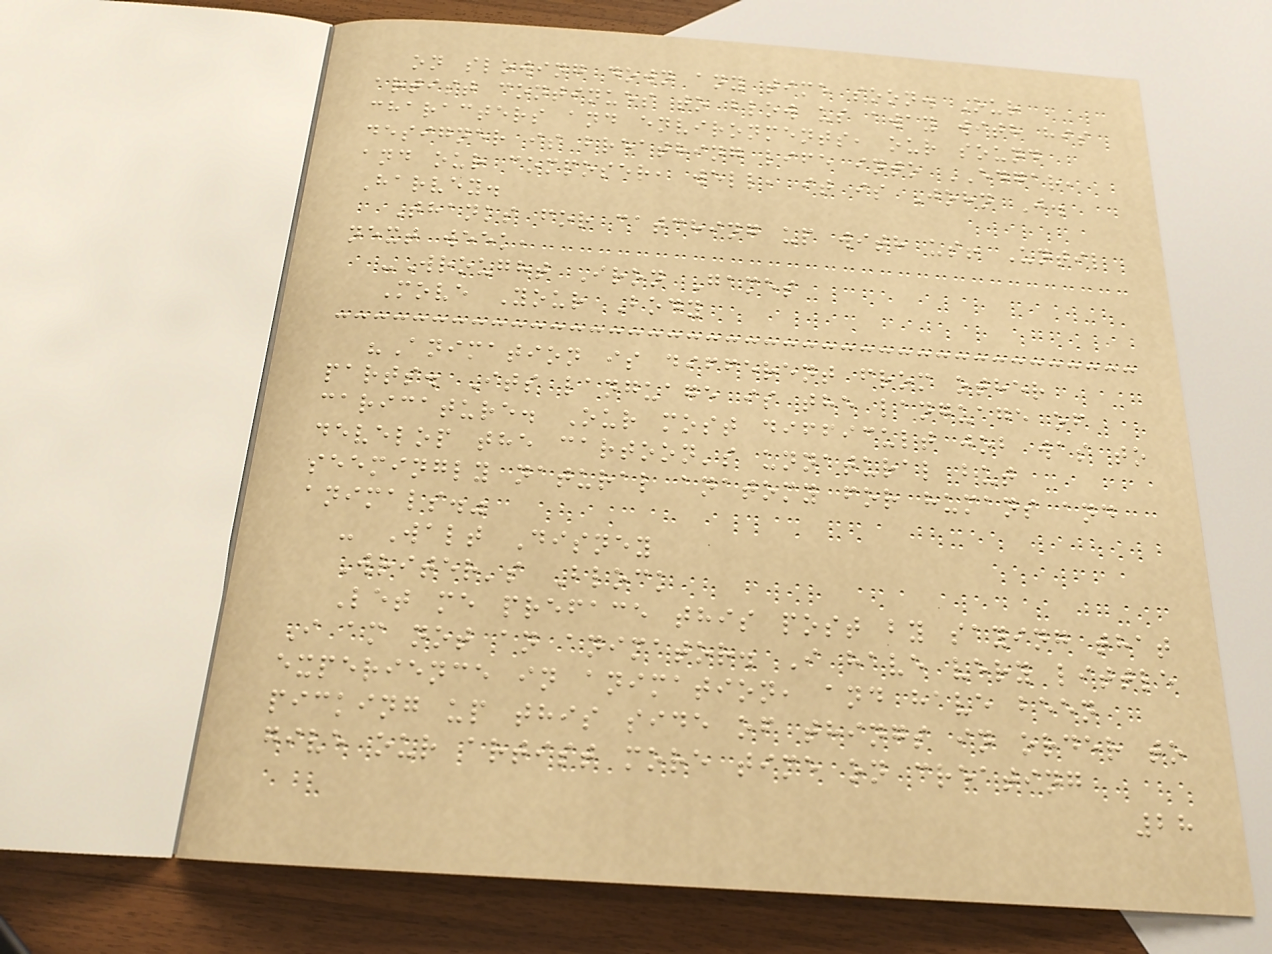on slowing down any time soon. Our
artist continues to blow us away with his
characters and environments, our sound
designer is breathing life into EDGAR,
and our composer, well, it is John J.
Harvey.
Thanks for catching up with us! Until
next week,
-Wrought Iron Games
Move Your Body
"Animation is different from other
parts. Its language is the language of
caricature. Our most difficult job was to
develop the cartoon's unnatural but
seemingly natural anatomy for humans and
animals."
- Walt Disney
Writer's Block
Let me preface this post by saying that
I am not an animator. I have very little
experience in animation, and have been
picking up this side of things in order to
give our artist more time on creating
28
